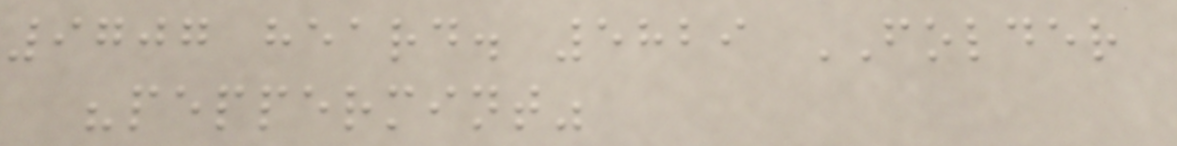9707 heard. 5829 FOLDER
"peppermint"
